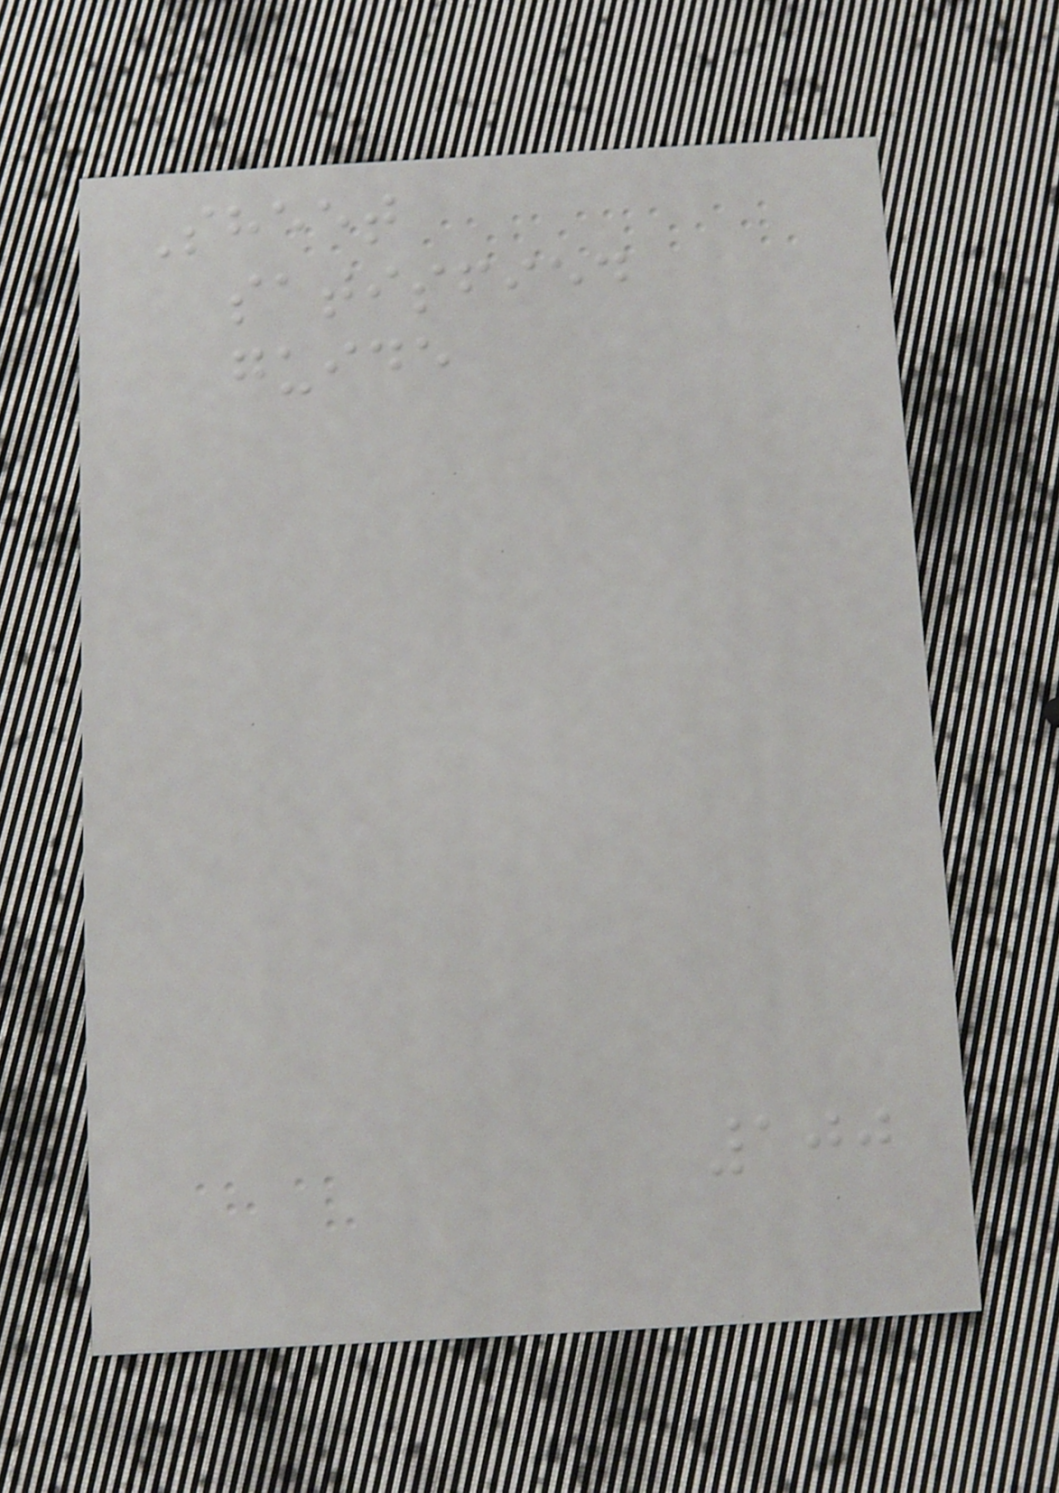Sheet
satisfied
guide
100
